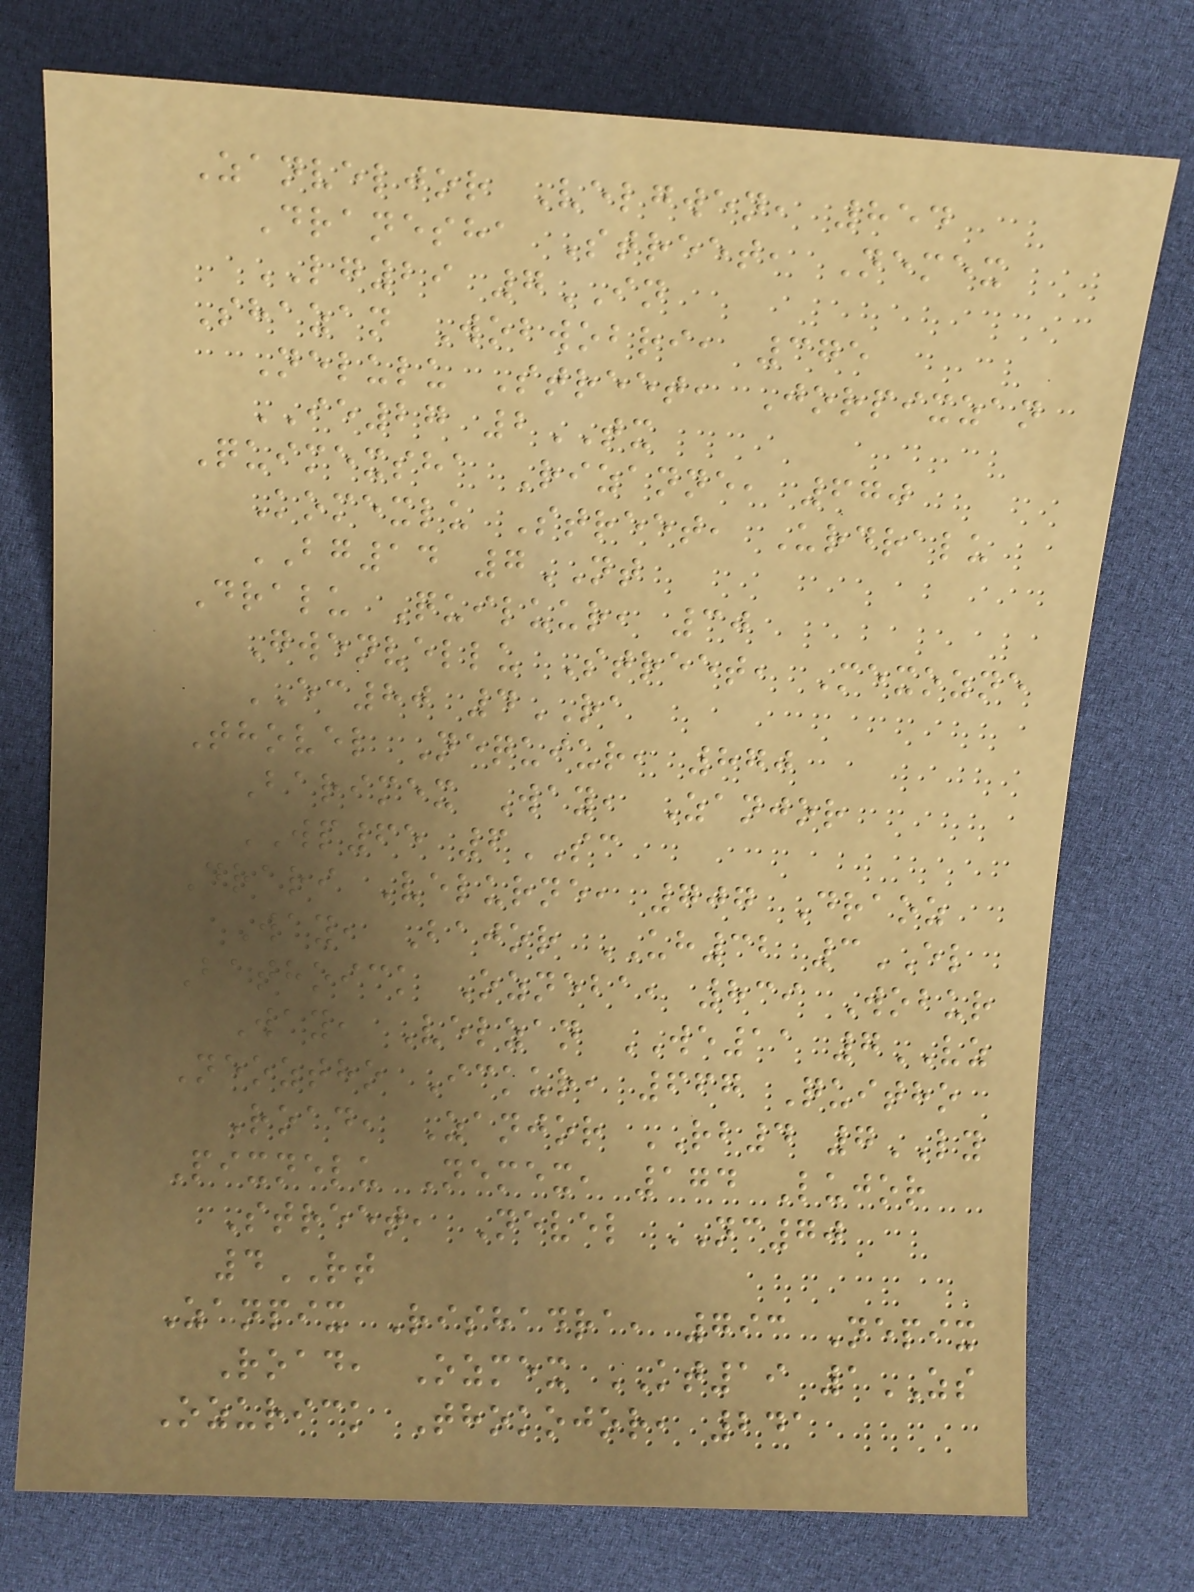Zanveljor Velgwen, 854
Dranesha Street, Nemex
LG29 7IN
Shazan Wobwobri, 375
Nelulu Street, Jorpixzan
IE27 2TX
Quimexsha Rizanne, 670
Komexlu Street, Urdralu
BG14 7NT
Dralu Quiluur, 30
Gwenvellu Street, Mexozne
EC80 4RA
Thovel Nequiur, 870
Barimex Way, Zanjor
WP65 6SC
Drari Velurne, 707 Draoz
Way, Bajor UH32 3EL
Bathoick Ozneba, 839 Wobur
Way, Velzan WE11 7VZ
Neoztho Ickur, 667 Quitho
Road, Zanjor RB4 7LY
Pixnelu Nemex, 174 Lujor
Street, Nevel NC70
4RT
Zanpix Rishadra, 793 Nepix
Road, Ozmex KT19 1ZS
Ozurick Thokojor, 241
